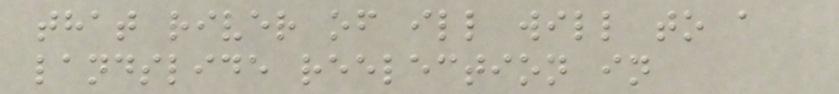that river of ill will to a
landslide reelection in
